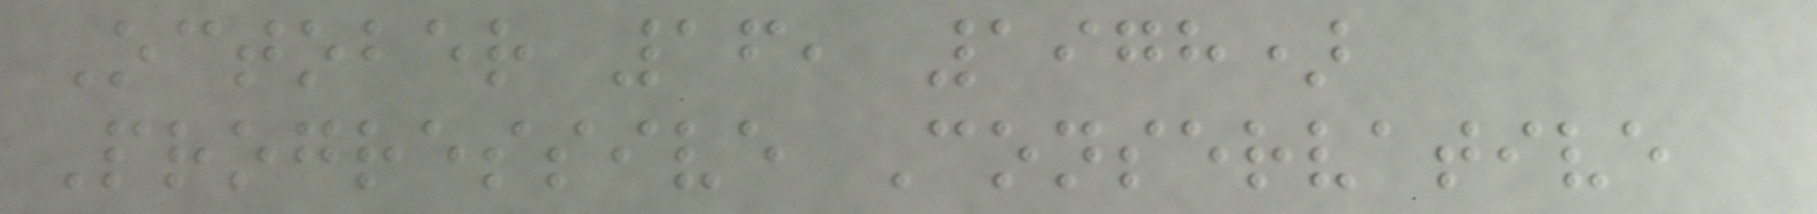October 16, 1978)
Progressive Conservative
